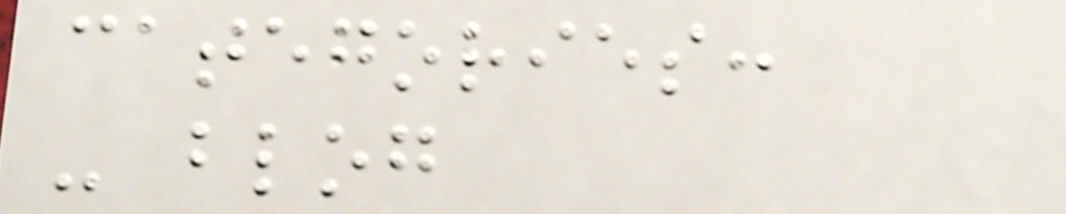categories:
- blog
